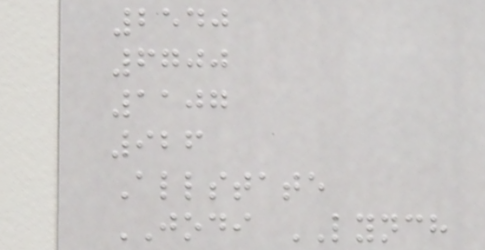2540
6700
1107
926
Allstate
JODI LYNCH
